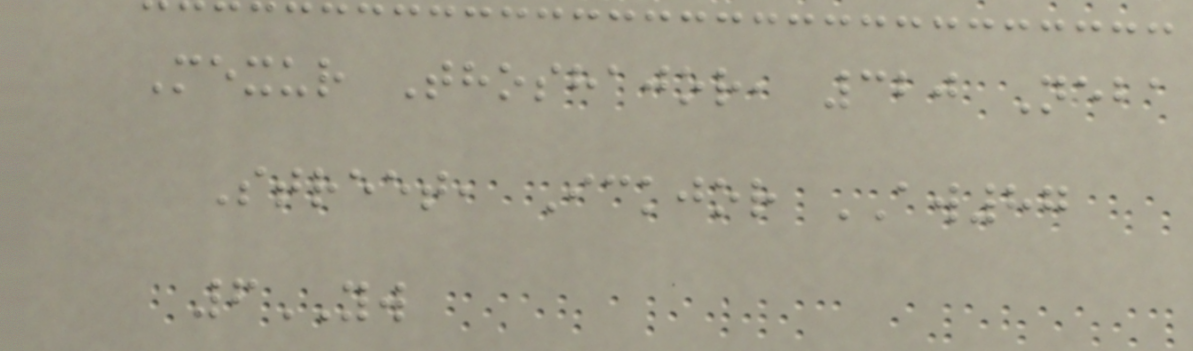Mexur Thoshajor, 320 Neba
Street, Ickjor AW87
6YW
